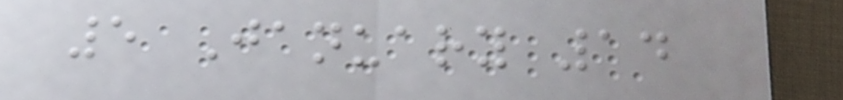5 January 14
